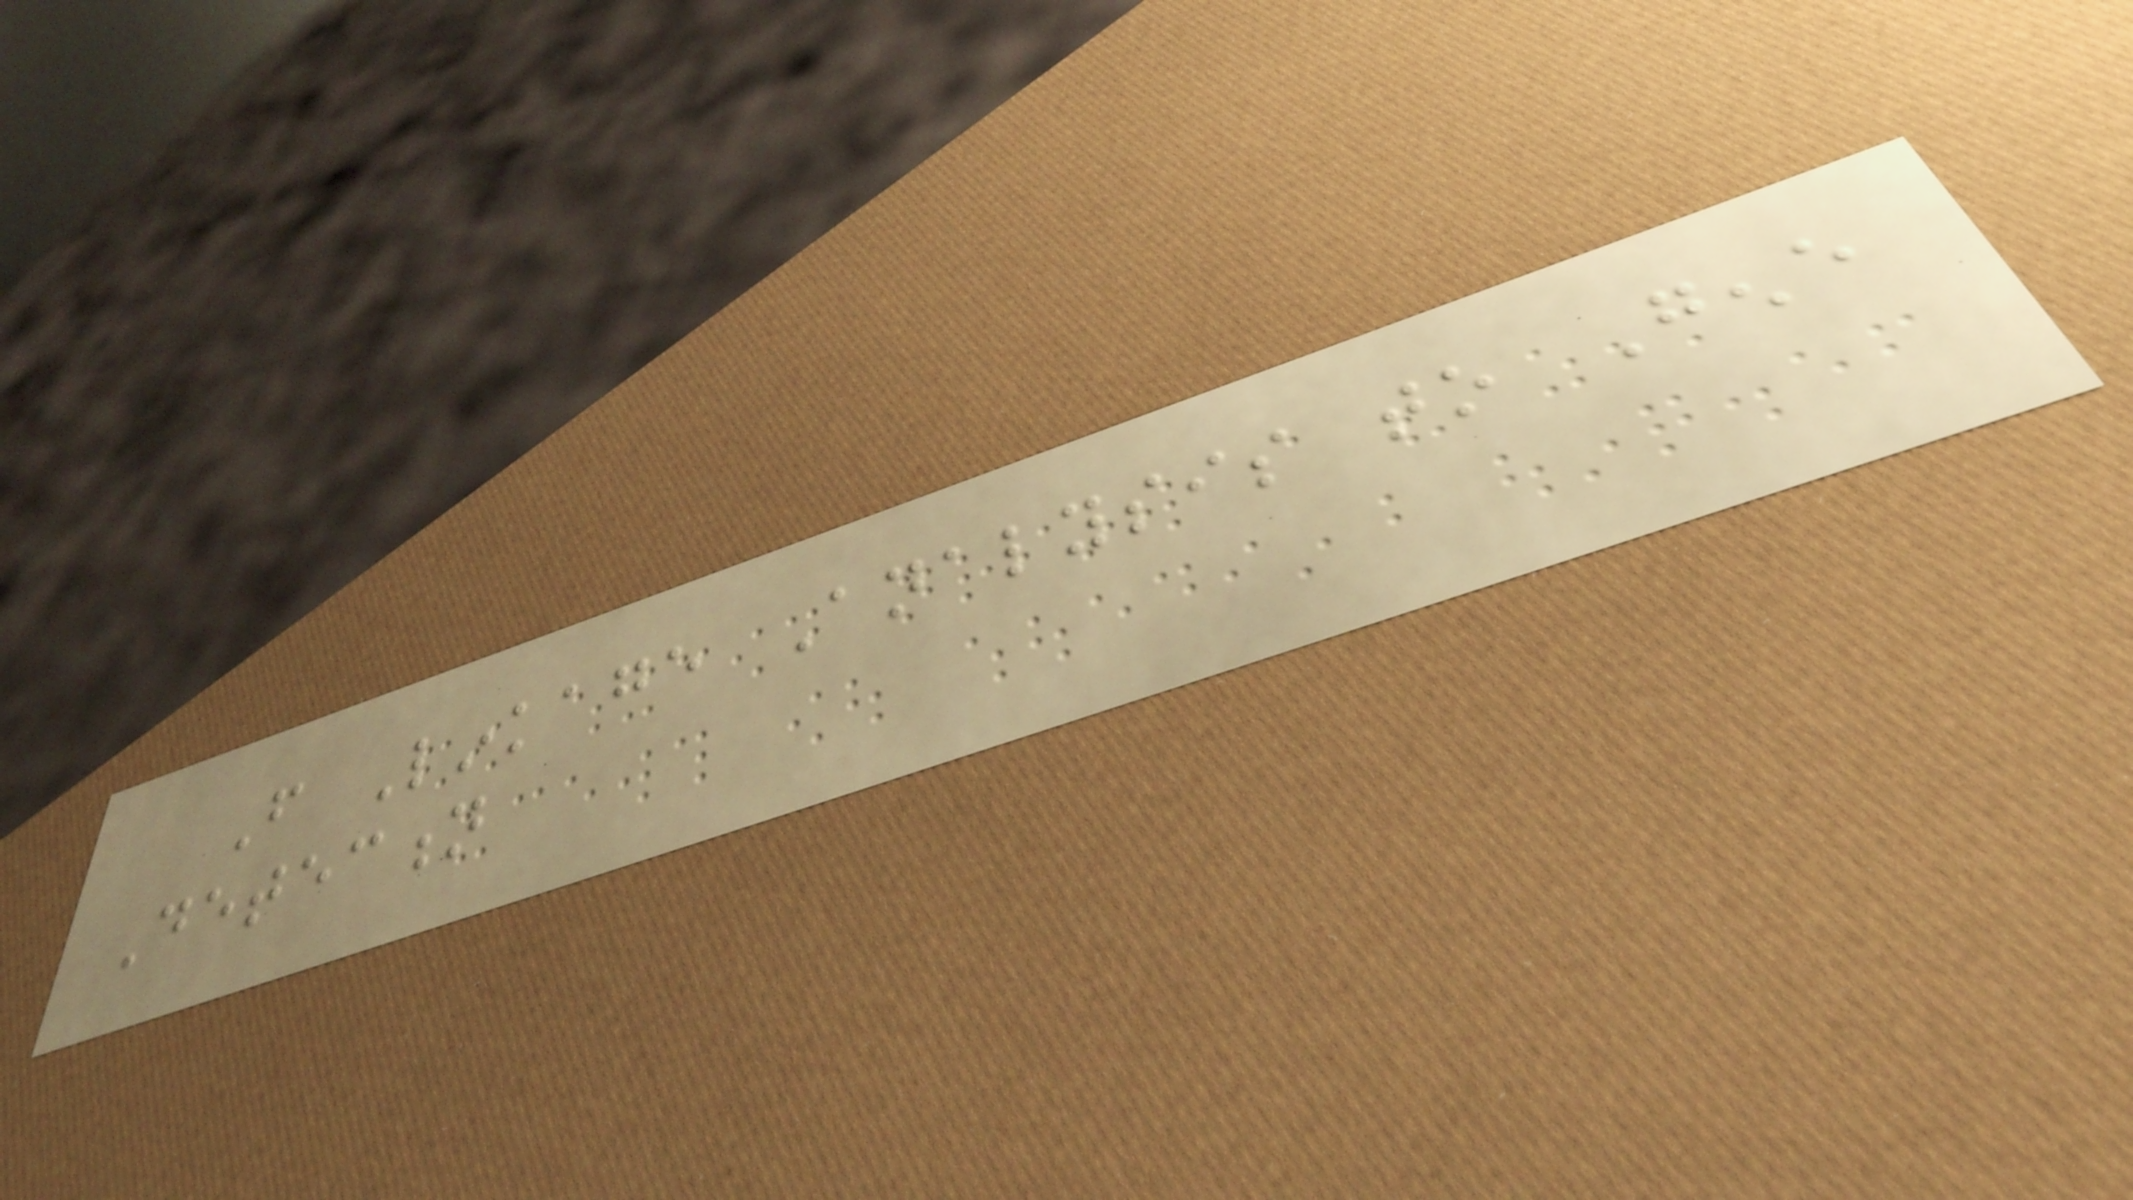From Linkage Analysis to Gene
Detection
